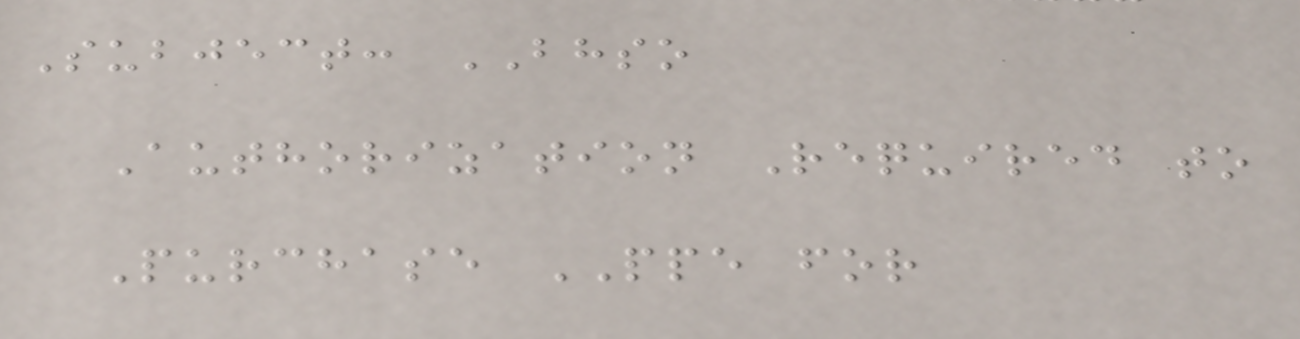Subject: BHSO
Authorization Required to
Purchase PPE for
